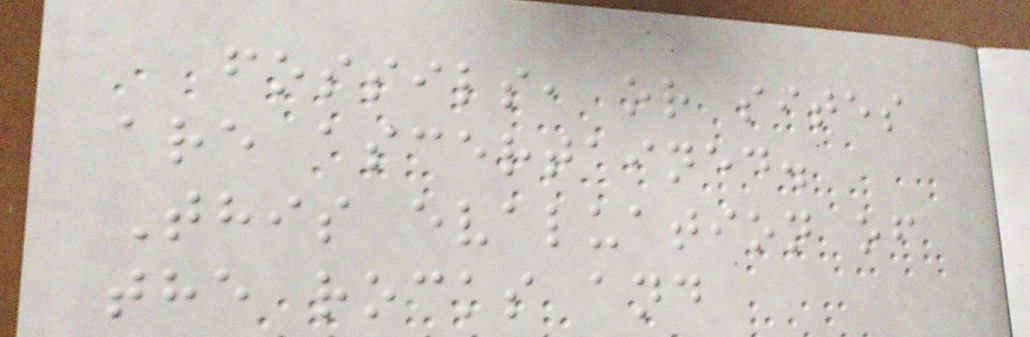fossils, or sites
are ascertained.
This evaluation of
the rocks and
